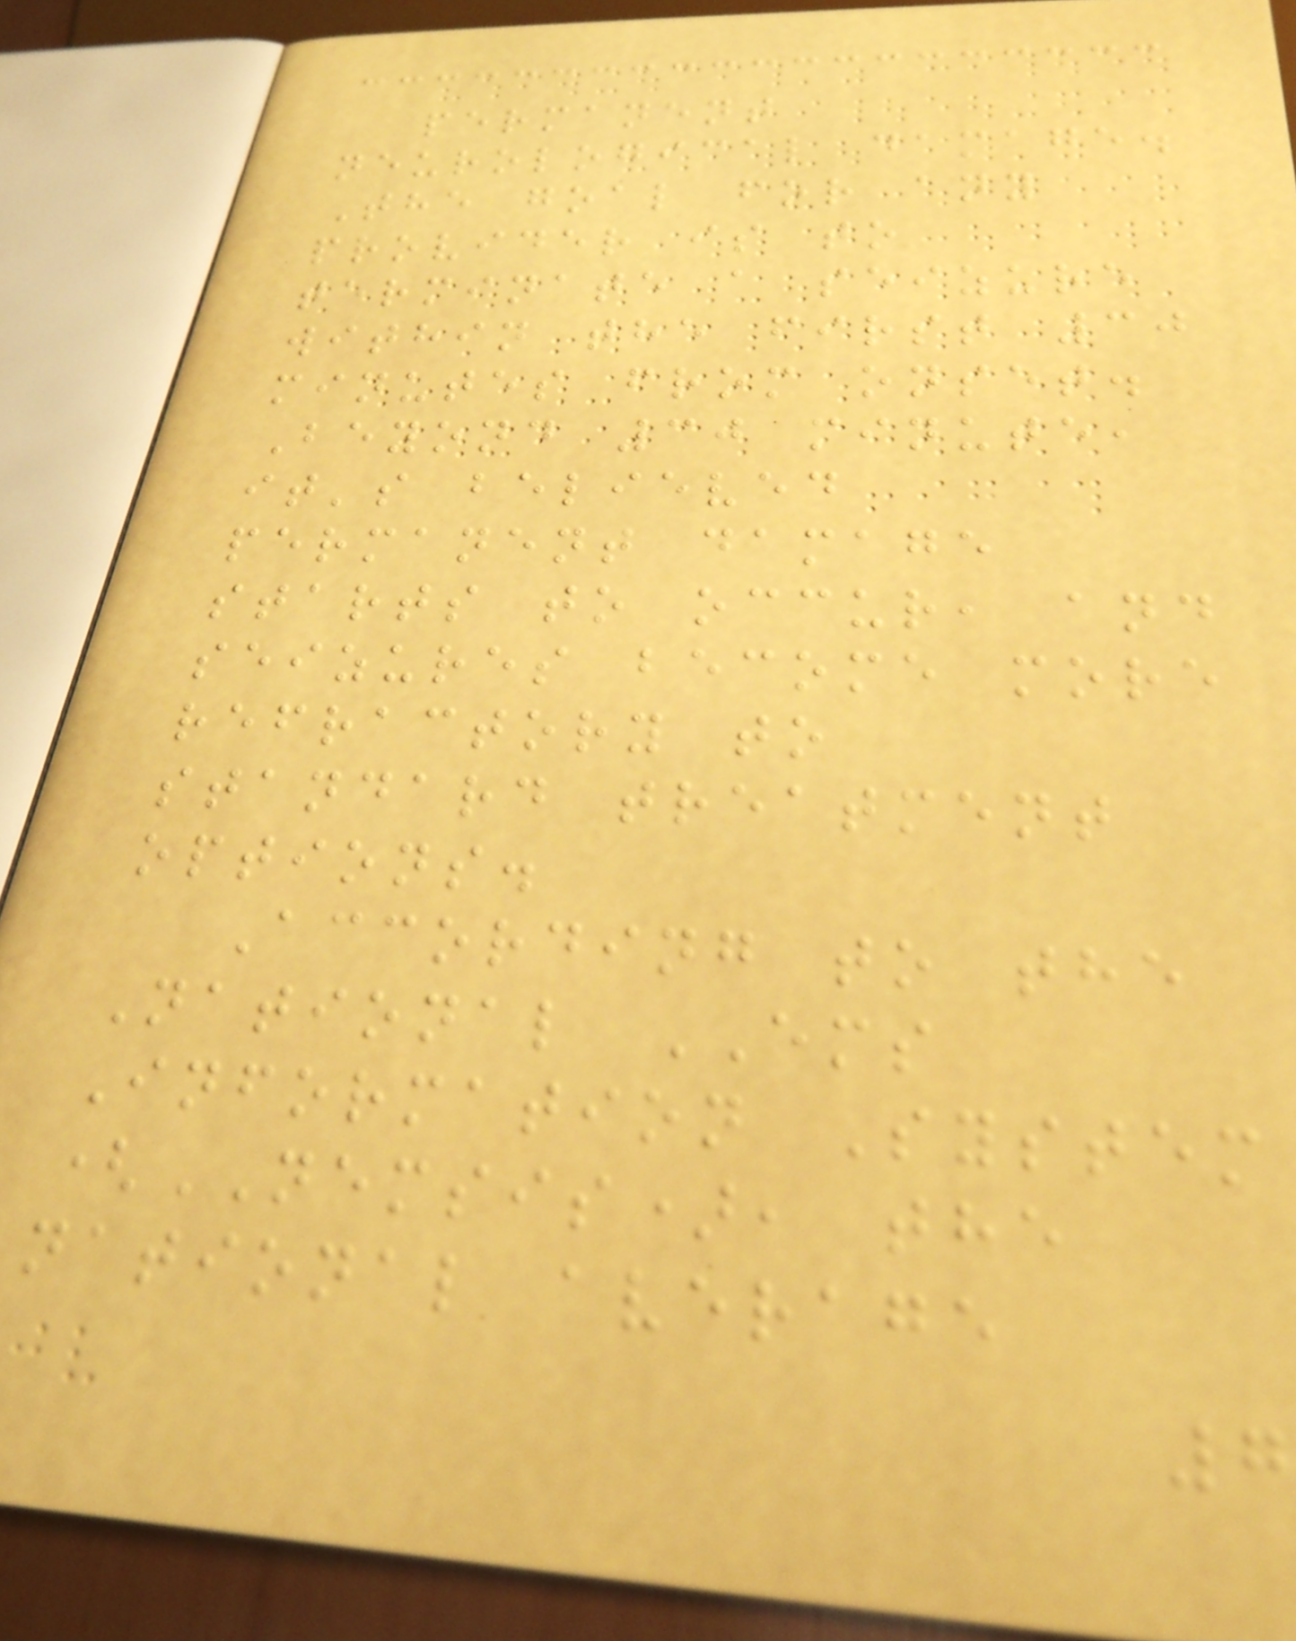permanent
neurological damage.
The goal for any
provider is to
terminate a seizure
within the first 30
minutes from onset.
Beyond 30 minute,
it's believed
permanent damage
starts to occur, and
seizures become more
refractory to
standard treatment
options.
According to the
National EMS
Information System
(NEMSIS), the
national average
7
